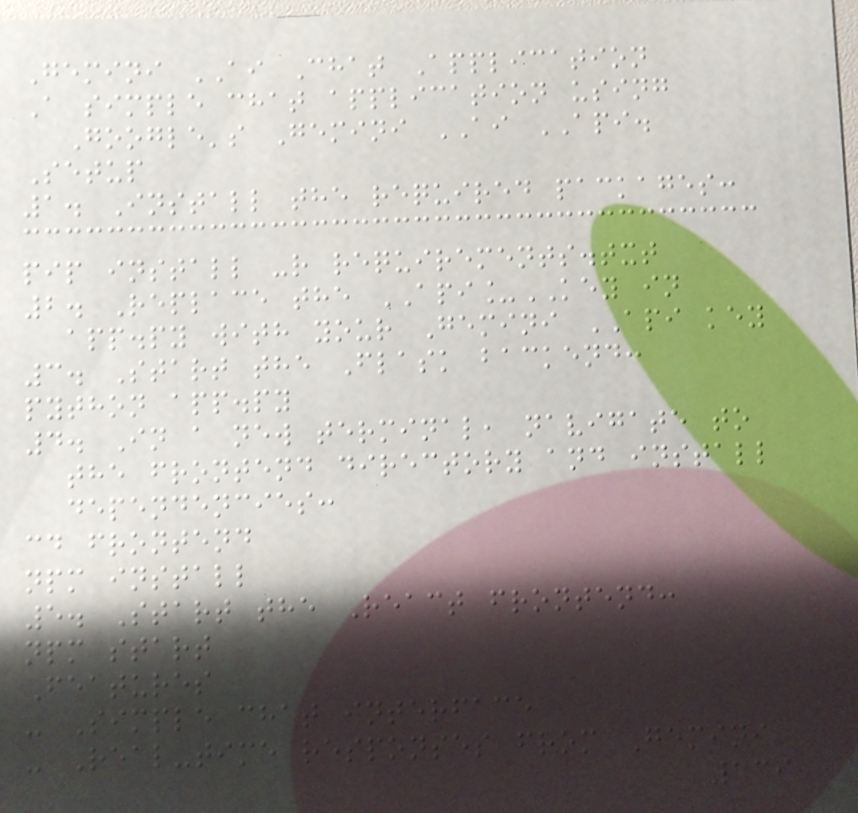Gemini AI Chat Application
A simple chat application using
Google's Gemini AI API.
Setup
1. Install the required packages:
pip install -r requirements.txt
2. Replace the API_KEY in
app.py with your Gemini API key
3. Start the Flask backend:
python app.py
4. In a new terminal, navigate to
the frontend directory and install
dependencies:
cd frontend
npm install
5. Start the React frontend:
npm start
Features
- Simple chat interface
- Real-time responses from Gemini
139
